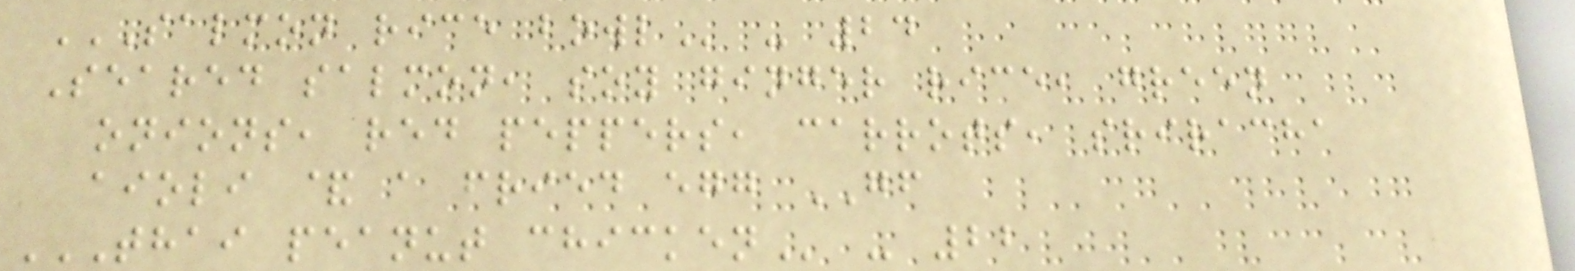SALMON RICE BOWL - 24
Seared salmon, soy ginger rice, green
onions, red peppers, carrots, sriracha
aioli & a fried egg GF
THAI PEANUT CHICKEN - 22
